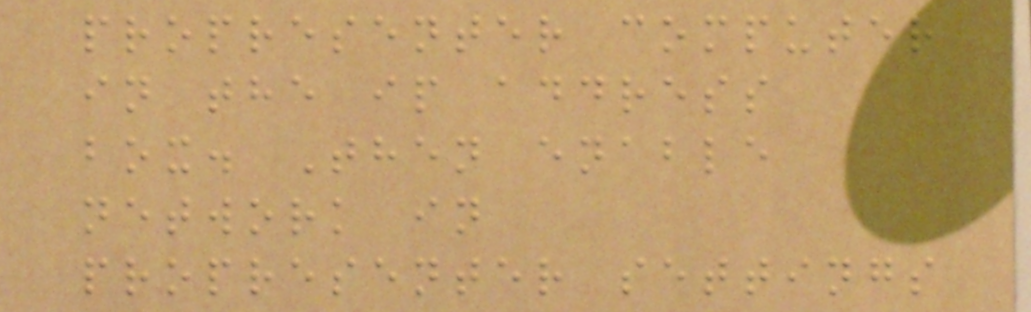propresenter computer
in the ip address
box. Then enable
network in
propresenter settings
